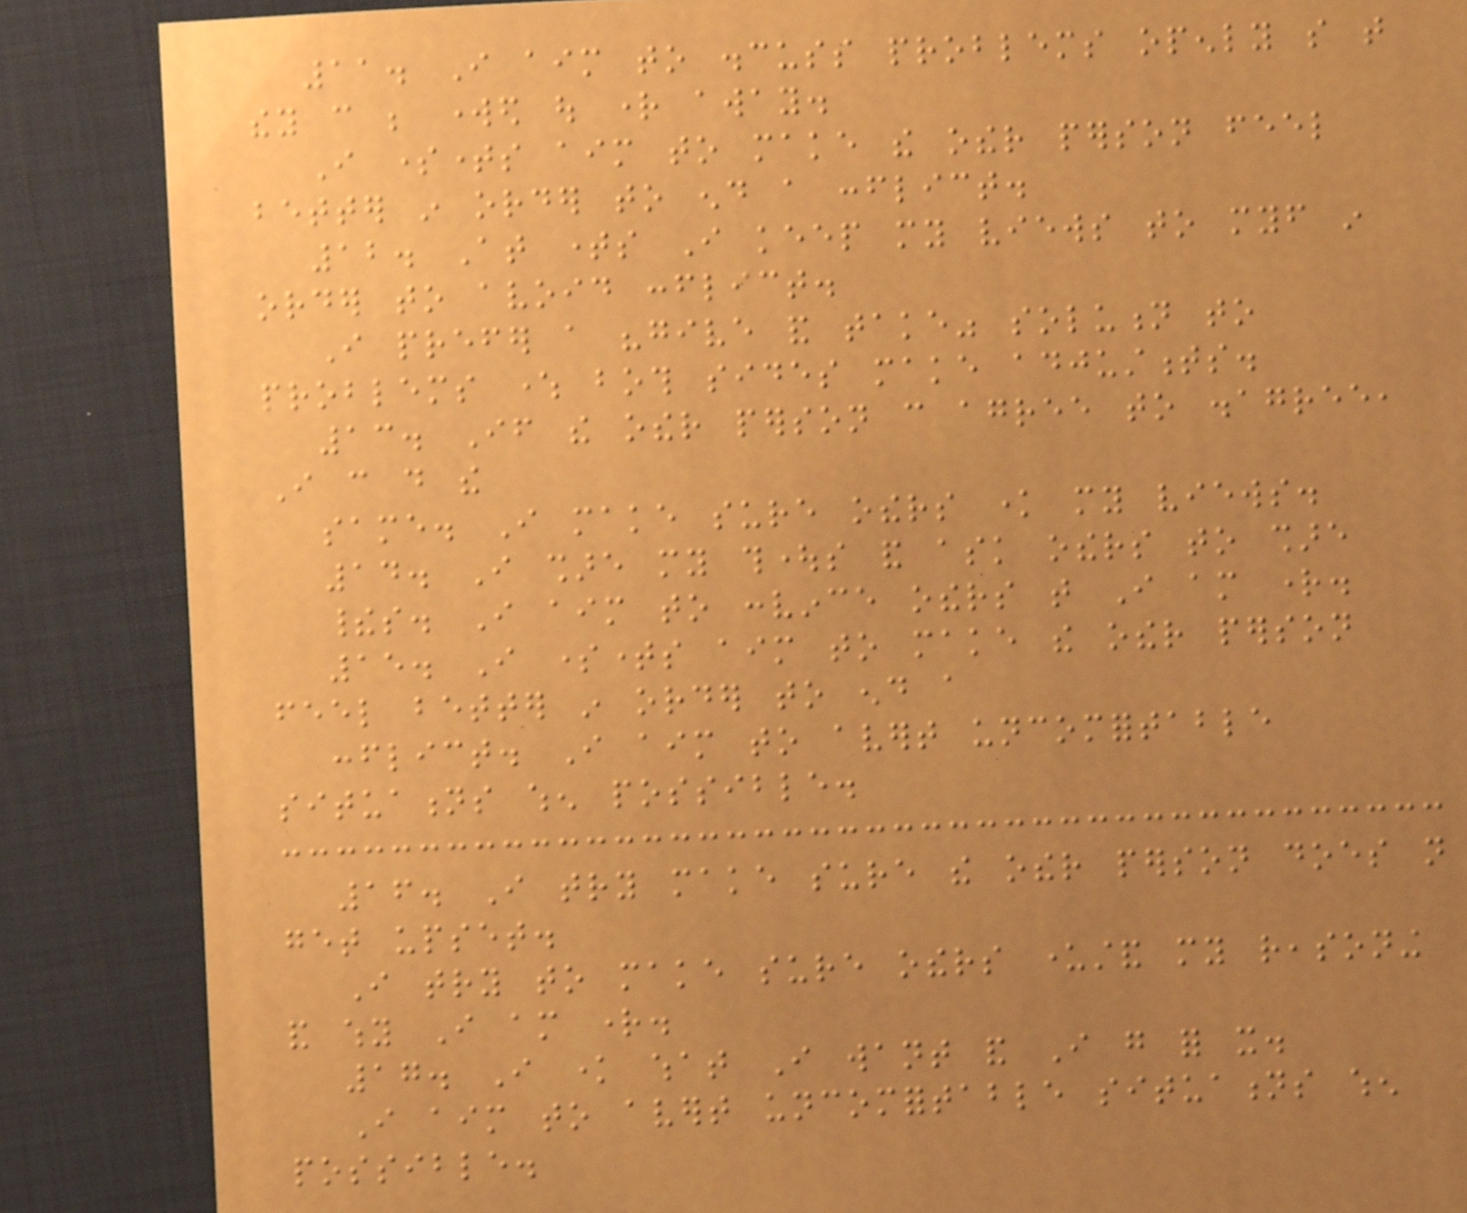11. I aim to discuss problems openly so that
they can be worked out right away.
I sometimes aim to make the other person feel
better in order to end a conflict.
12. At times I keep my views to myself in
order to avoid conflict.
I prefer a "give and take" solution to
problems where both sides make adjustments.
13. If the other person can agree to disagree,
I can do the
same. I make sure others know my views.
14. I share my thoughts and ask others to share
theirs. I aim to convince others that I am right.
15. I sometimes aim to make the other person
feel better in order to end a
conflict. I aim to avert uncomfortable
situations when possible.
16. I try make sure the other person does not
get upset.
I try to make sure others understand my reasoning
and why I am right.
17. I know what I want and I go for it.
I aim to avert uncomfortable situations when
possible.
